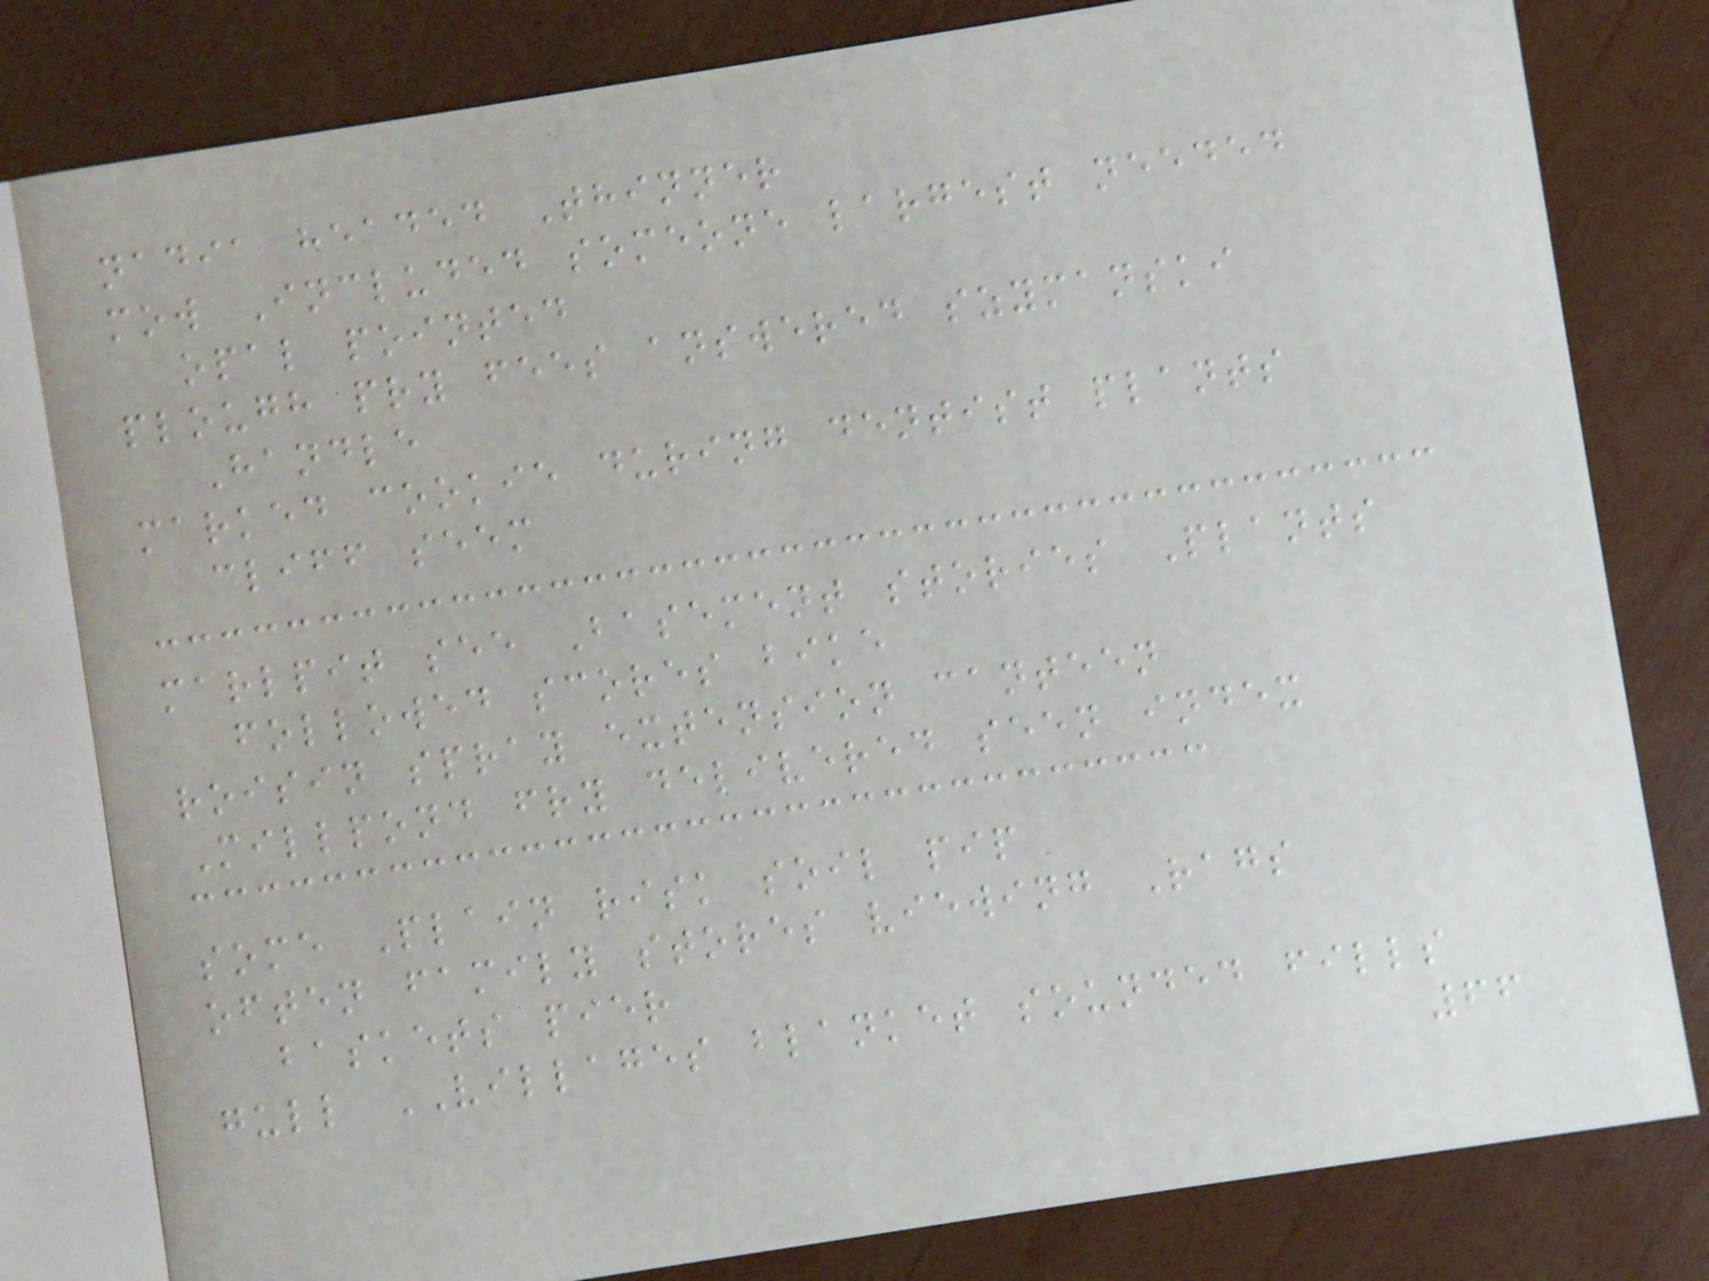nadia headed Thinner
mow Included someone largest needed
opal pointed
plough pry fees answered szymanski
Handle
marked cookie during dentist plants
cliff seem
marlpit see Basement stories Plants
followed scores bike
roisin spray extension canteen
Millpond fry delivered seen index
some Plain risk soil pip
often family stores viewing Rags
baskets pier
gull VILLAGES blanket sounded fills
66
